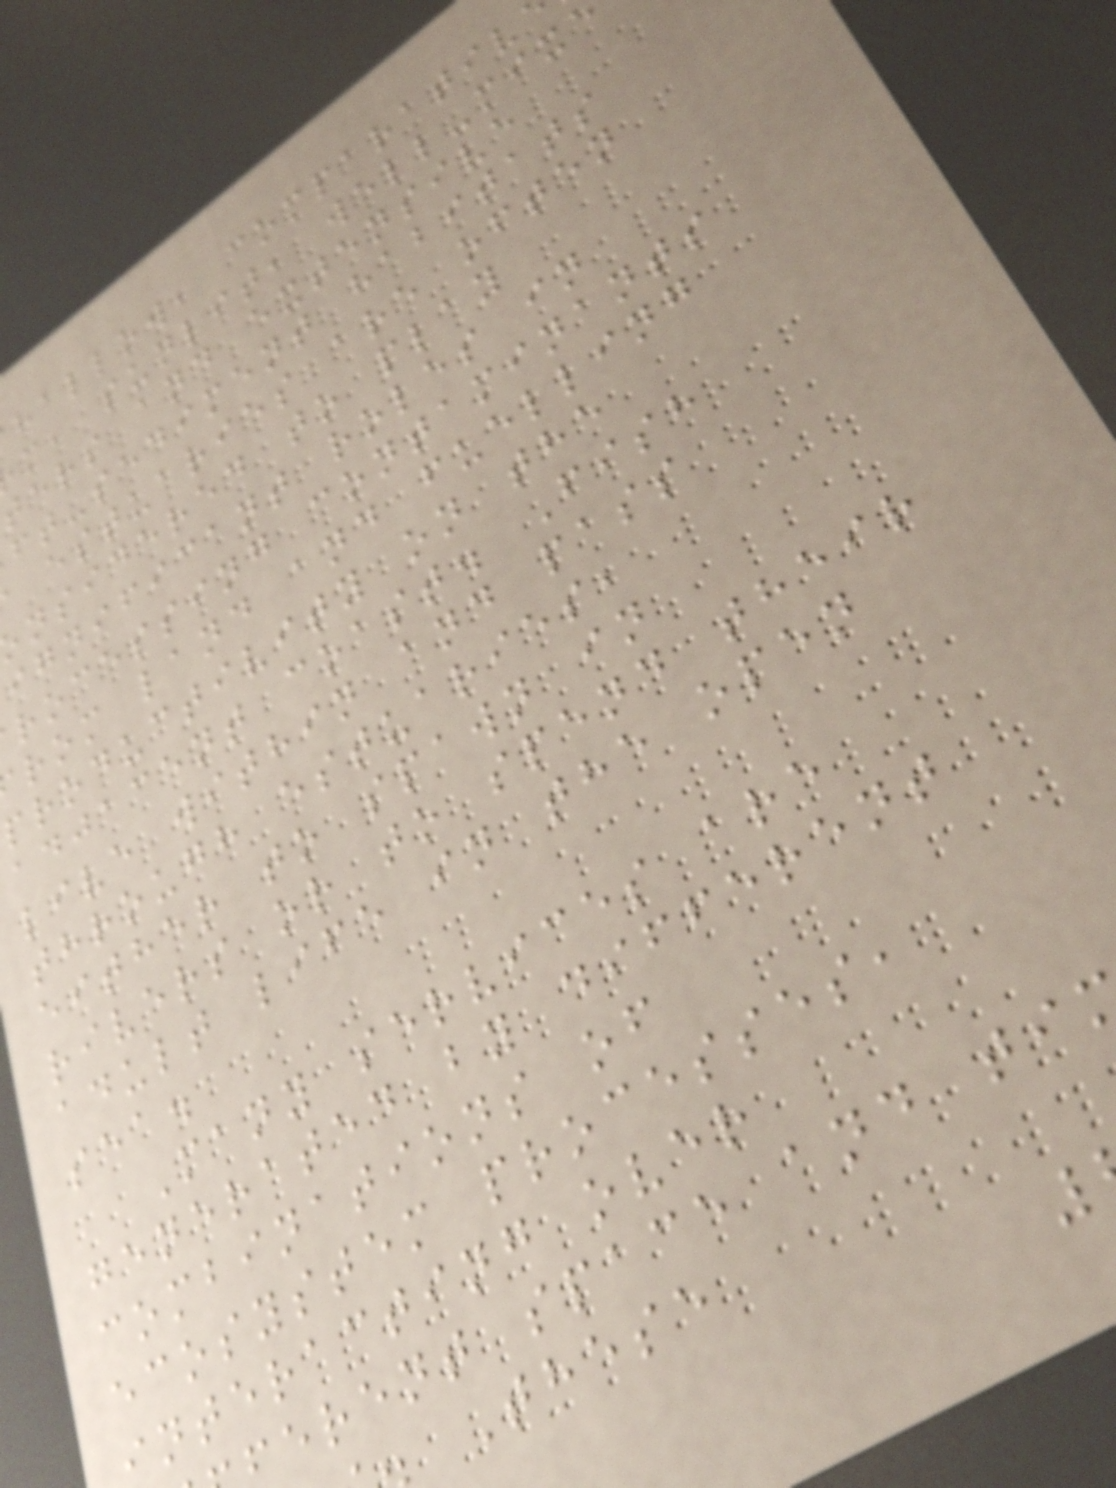hallow, comparativ
m, sunlit, well-mix
ters and extensive
ft-sediment habitats
estuaries are often
nsidered to play
ignificant roles in
rocessing contaminants
rom land and fuelling
productivity on the
adjacent coast. Fish
live within and pass
through estuaries,
either to spawn in
rivers or to spend their
adult life in the open
sea.
Many services are
generated by different
combinations of
ecosystem processes,
interacting over
erent space and ti
These
